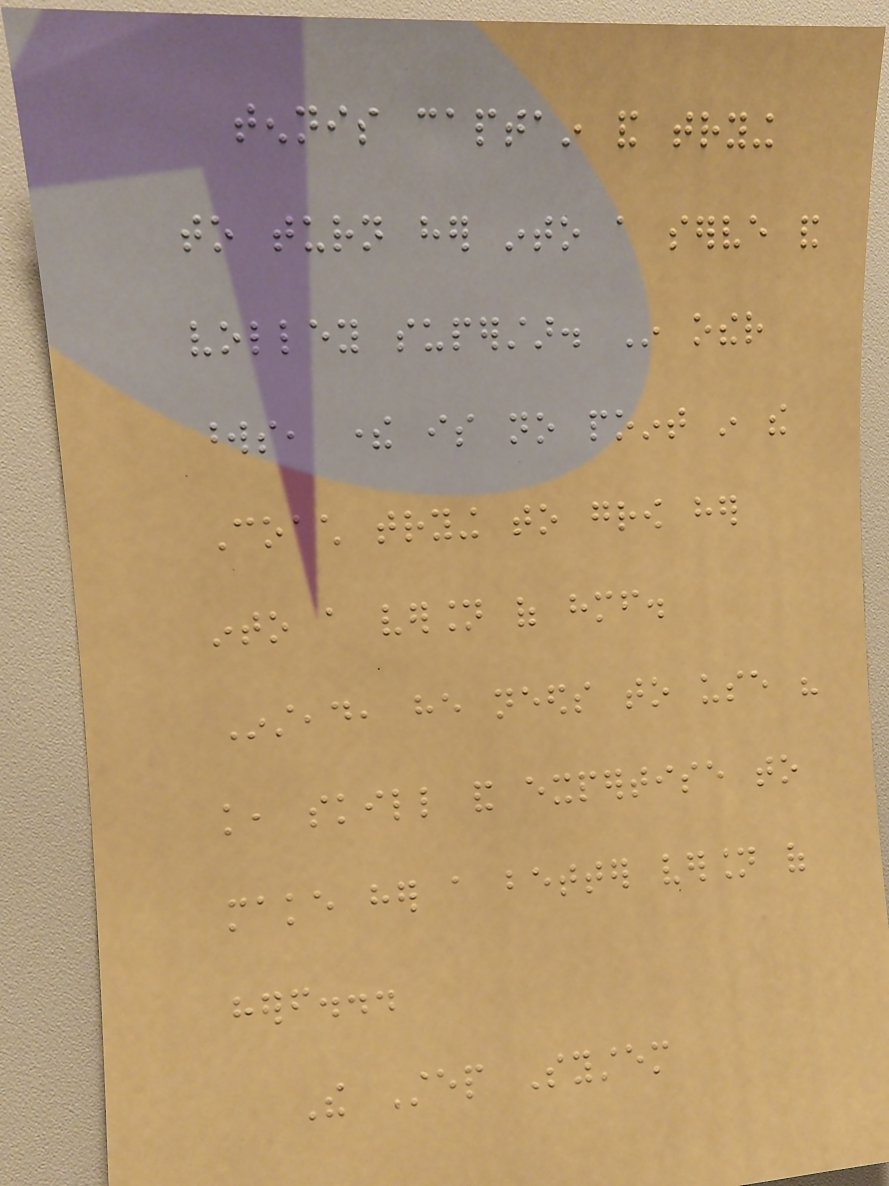tennis captain and trying
to turn her into a serve and
volley superstar. In other
words, there is no point in the
Coach trying to grow her
into a version of himself.
Instead, he needs to use his
knowledge, skill and expertise to
make her a better version of
herself...
The Step System
